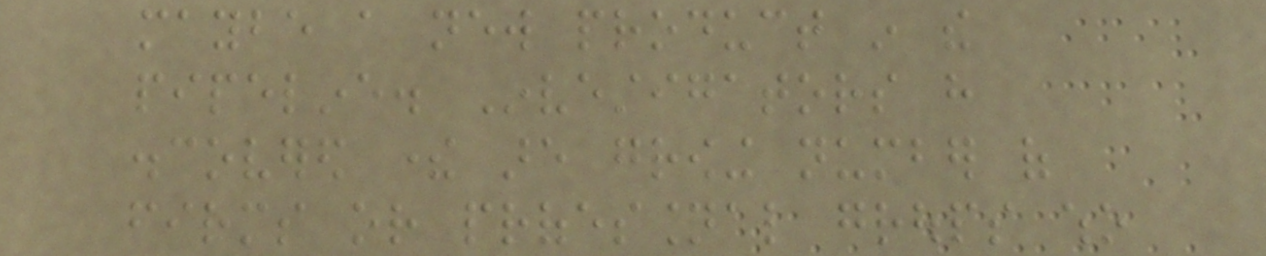maybe a new product in the
pipeline. Investigators have
discovered there are growing number of
firms or professional groups who
